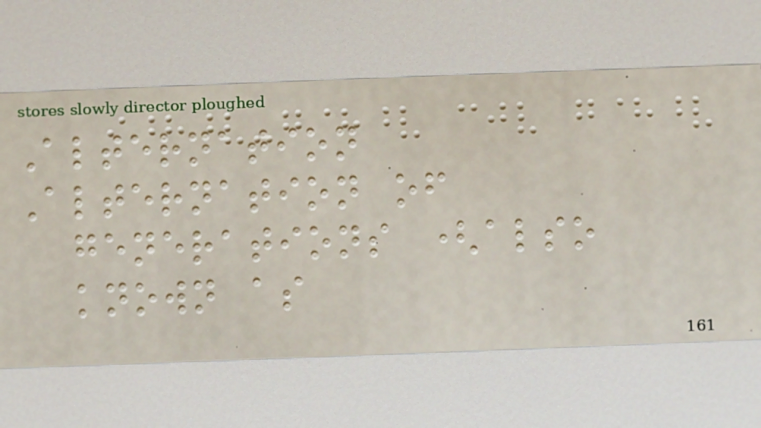Alternation
Alternation of
generations (also
known as
